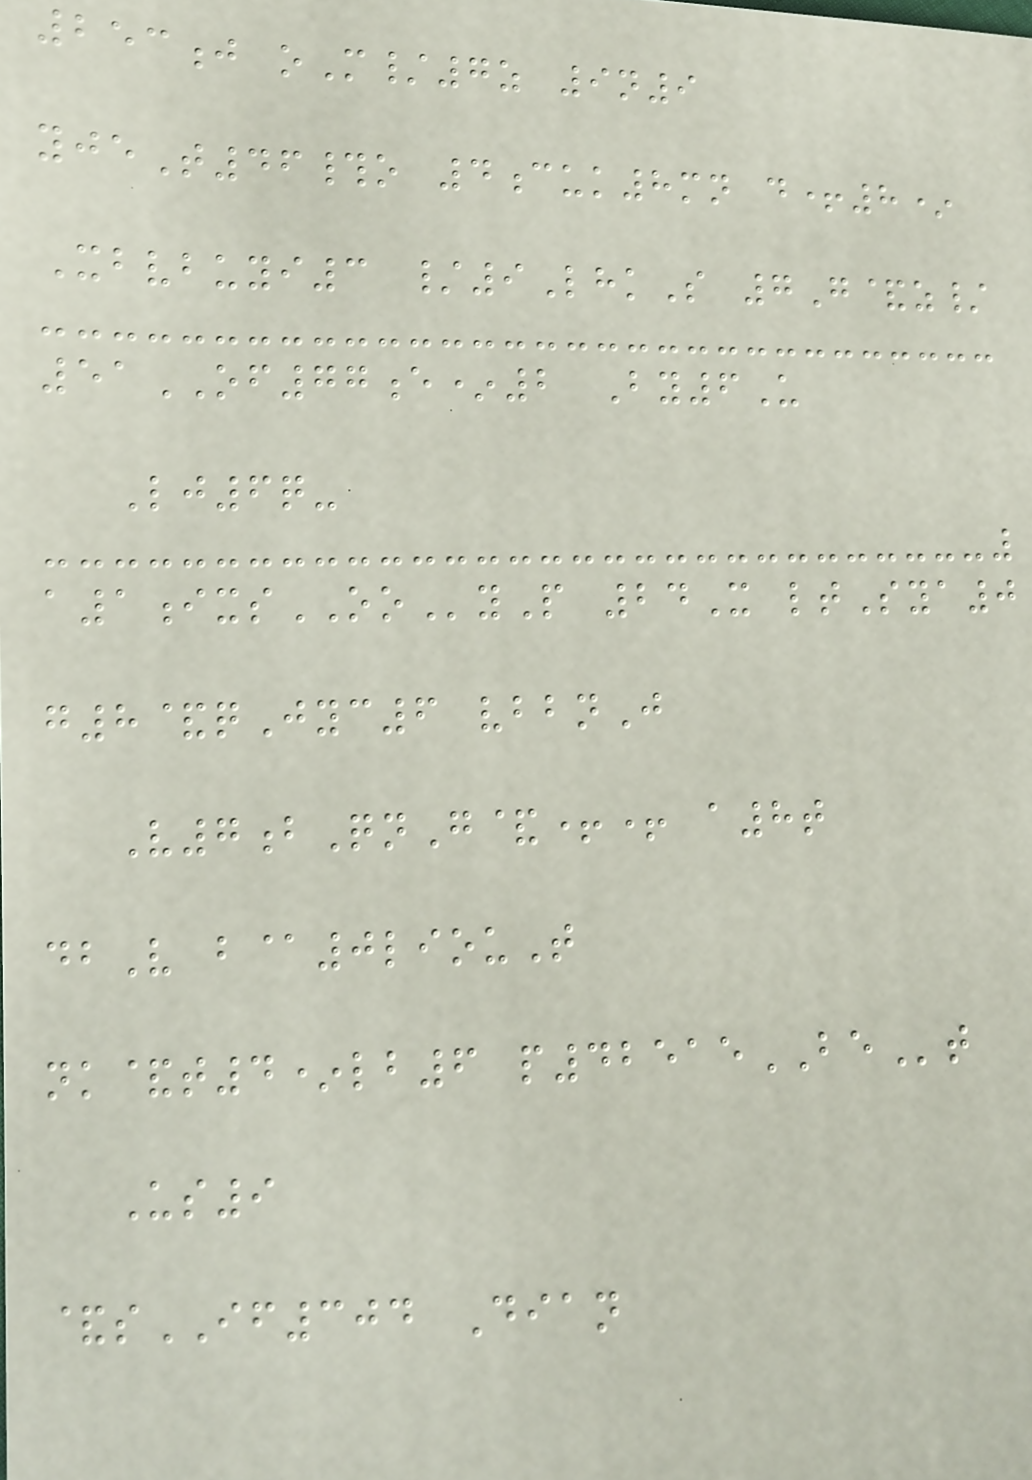253j oM/7z 9n9
yjeT46#o 4cuk8mn d+8*
Xbvbuyi3 /9LhkS 7G&z/
51OF77e*2 By6U
Lj6q-
a1ixsOOyP 24X ltSya0
g8&qJyc6 vbbnJ
V7bQnG&++ a8t
dbV b@0liouT
nk&t4*lb6 p42515BEt
Us9
&sIF304 Dian
